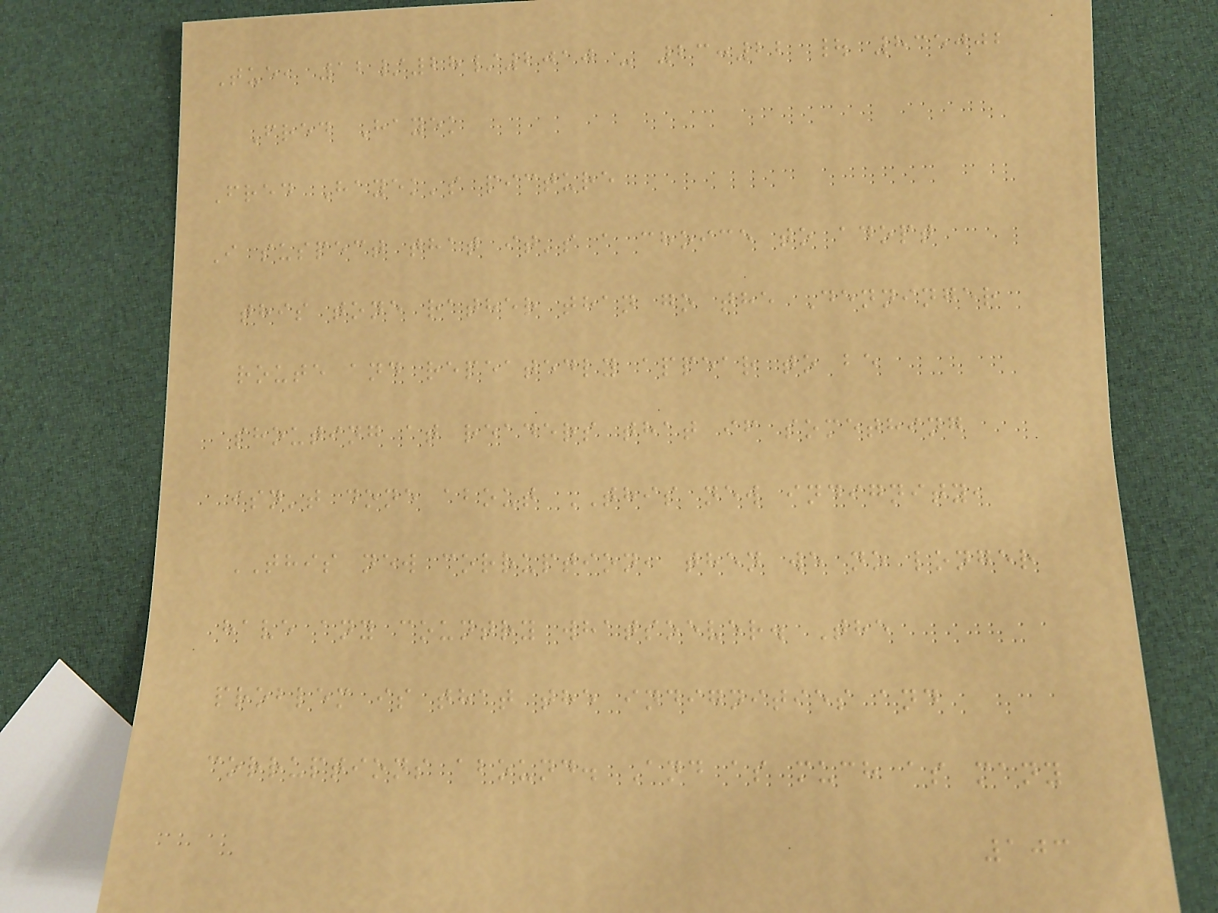Tue, 12/28/2010 - 23:22 | 835002
Fred Hayek
Fred Hayek's picture
I suspect that it's a choice to adopt
this tone rather than go the Denninger
route and repeatedly appear to be
shouting at readers that if something
isn't done about THIS new indignity,
THIS new corruption, then we no longer
have any country whatsoever. The
problem is that the indignities and
corruptions abound. And as much as many
103
